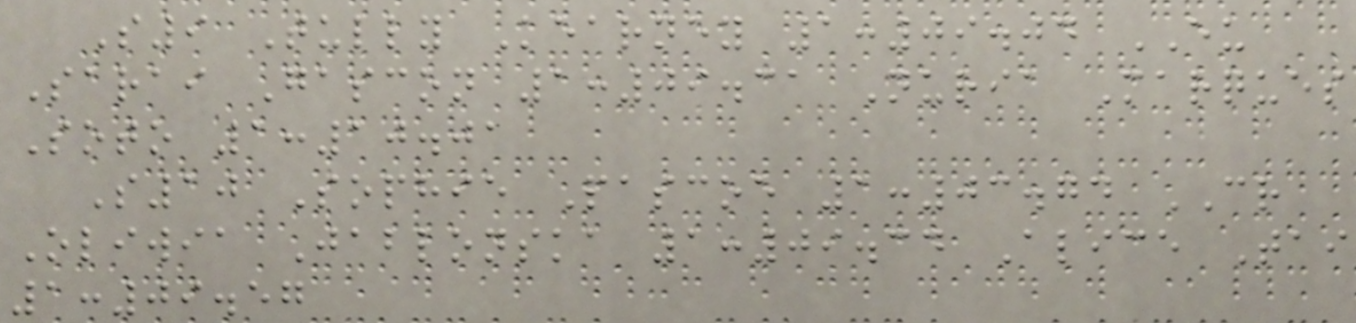S9 Tully Kearney 1:09.04 EU
Sarai Gascon 1:09.31 Nuria Marques
Soto 1:10.01
S10 Sophie Pascoe 1:03.74 CR
Oliwia Jablonska 1:09.34 Alice Tai
1:09.57
